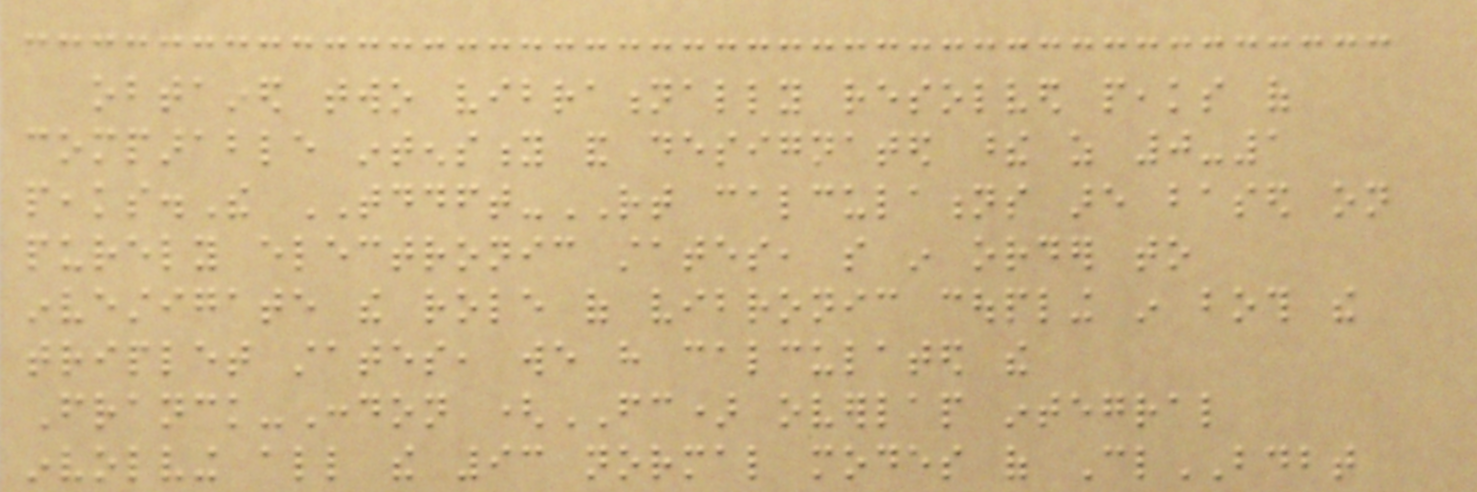obtained two vibrationally resolved peaks of
comparable intensity and designated these as 0-1
peaks.The TDDFT-RT calculations are based on
purely electronic states, so in order to
investigate the role of vibronic coupling in both the
triplet states, we have calculated the
Franck-Condon (FC) overlap integral
involving all the 93 normal modes of ClBDBT
